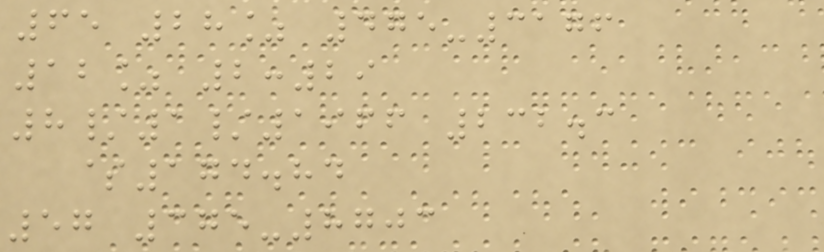65 28% 475-3176
12% 2:29
8/1/1966 232.3
$174.84
57 375-8703
